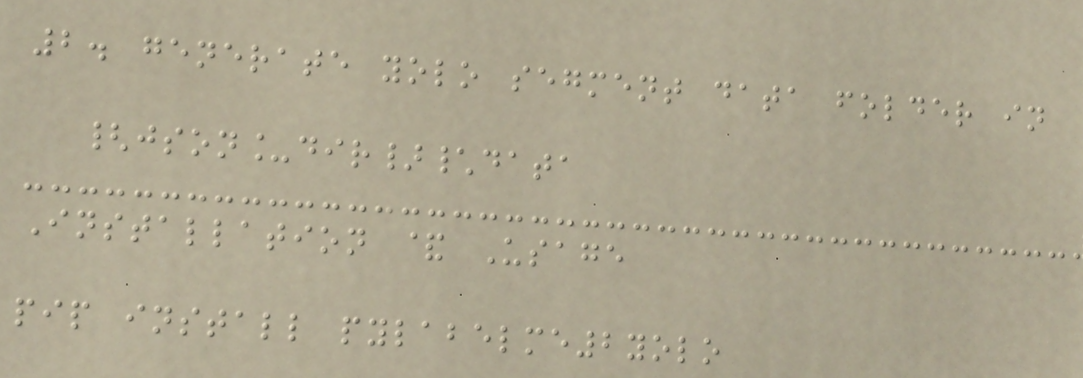2. generate yolo segment data folder in
{json_dir}\data
Installation & Usage
pip install pylabelme2yolo
